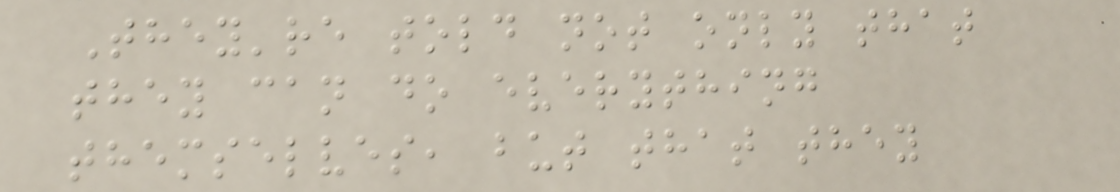They're told not only that
they can do everything
themselves, but that they
